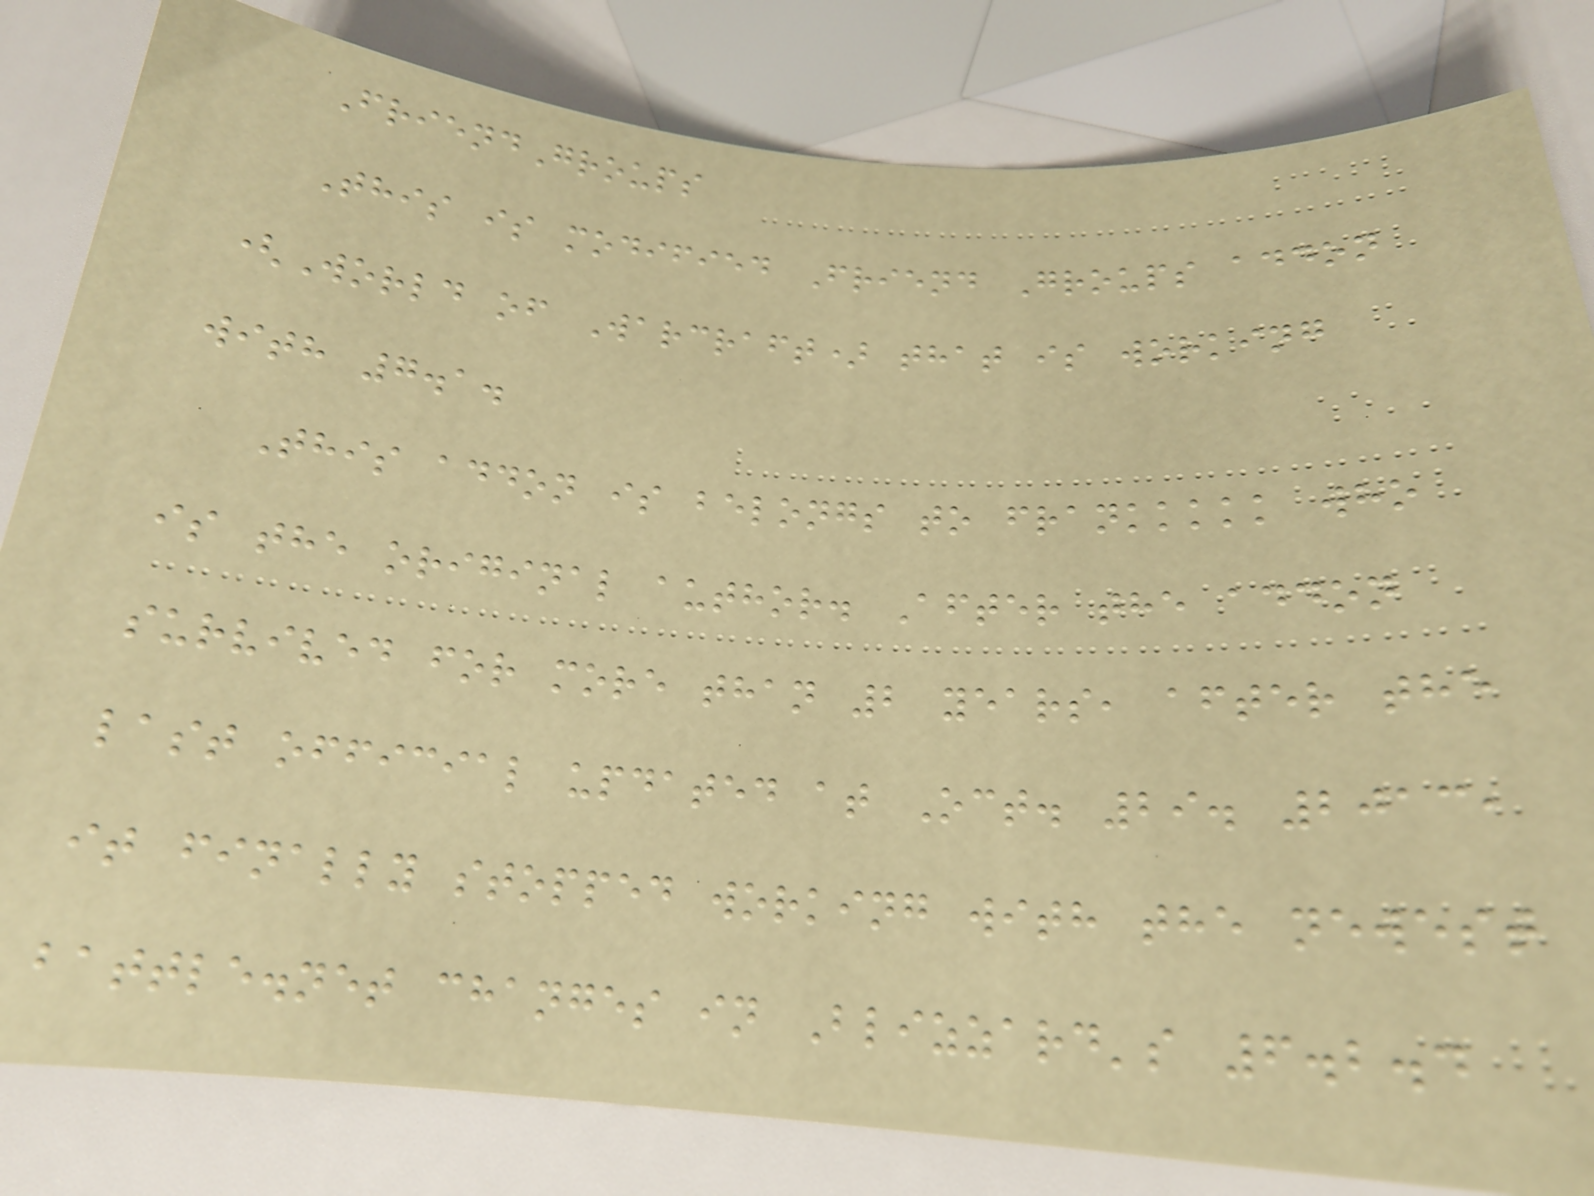FriendGroups
This is modified Friend Groups addon
(World of Warcraft) that is working
with 7.1.
This addon is belongs to frankkkkk who
is the original author. After the addon
survived for more than 2 years, after the
last official updated at Oct. 29. 2013,
it finally stopped working with the newest
battle.net changes in Blizzard's 6.2.4
